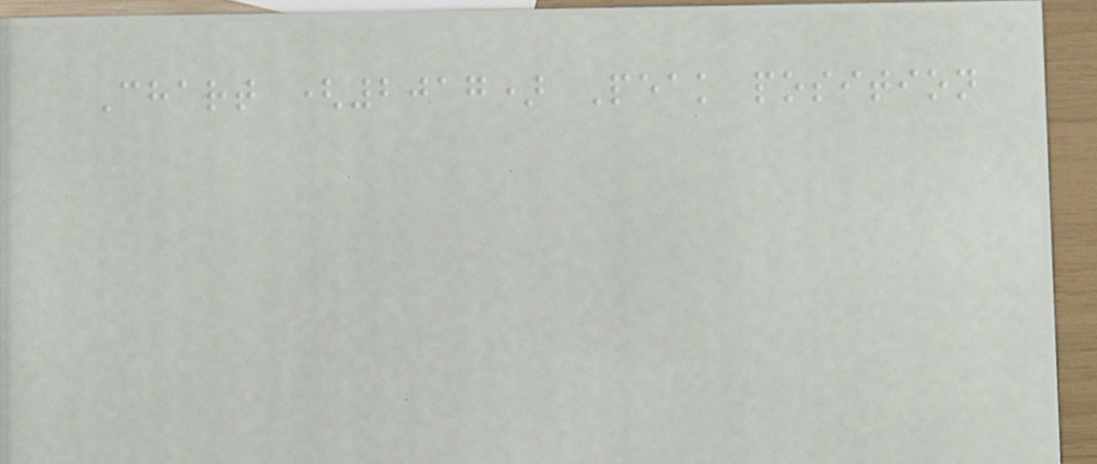Chart (2017) Peak position
